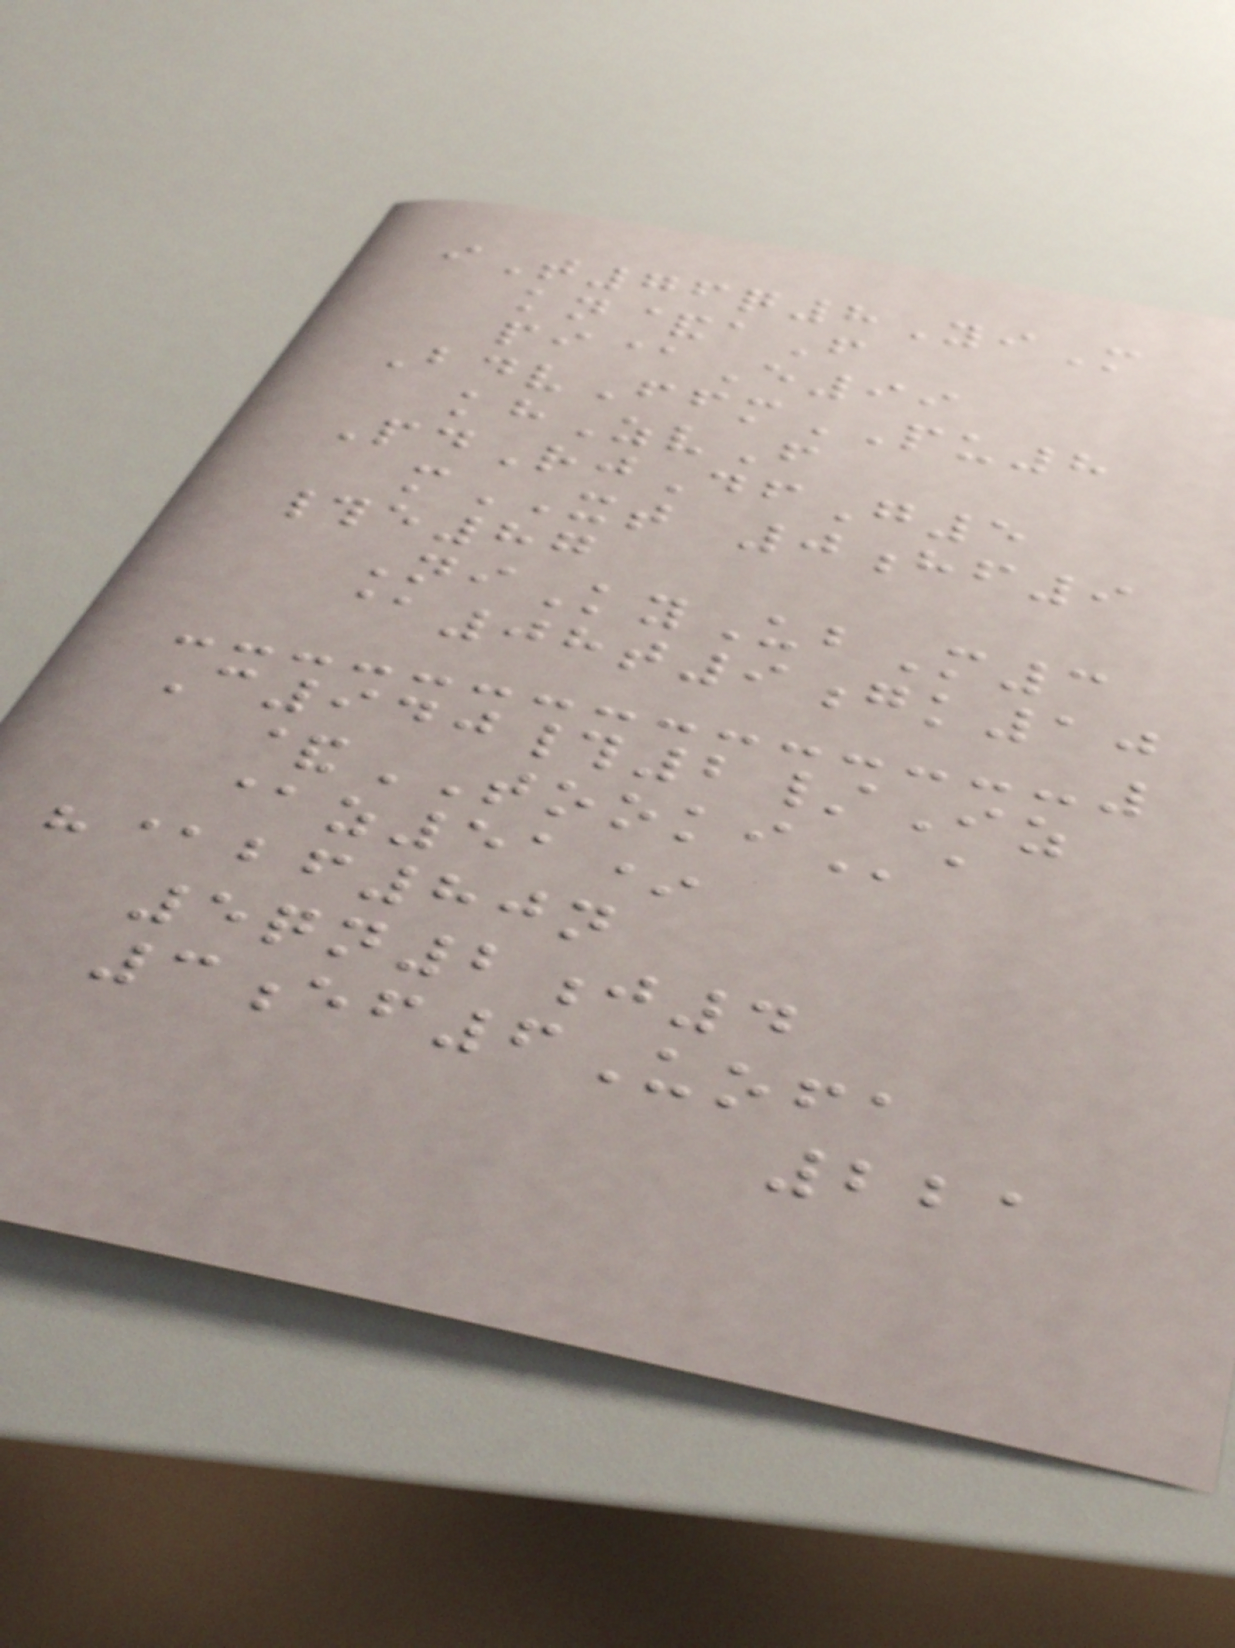iT76q8YiM
kn&aF
pi@E99
BdvFfmPU8
khZvF
PdRjDfG5
mXT 0hf9
#e87
NiKyUbM3
@08t9gk10
C940#2/Iz
&TOOKIa
@z51*
h@bf80n
5qn2j4
3ef6Uofa
221
